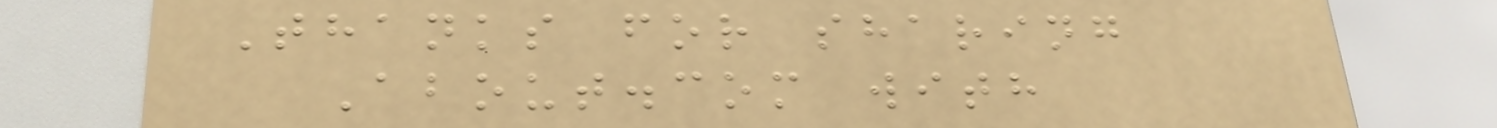Thanks for sharing
About.com with
